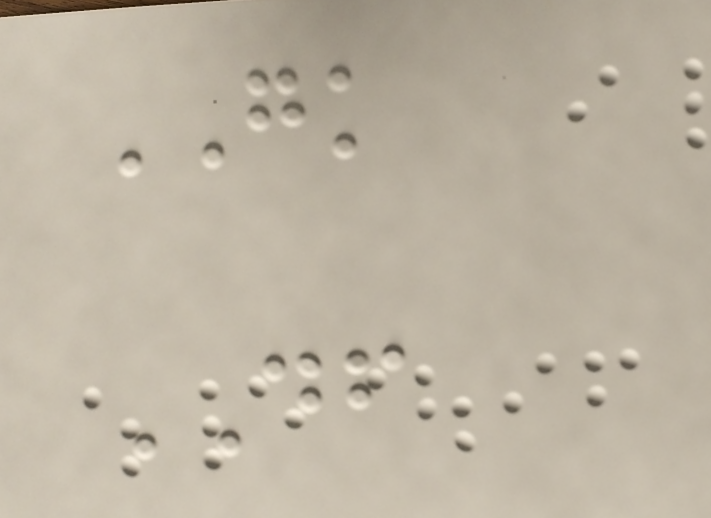GK
DF
